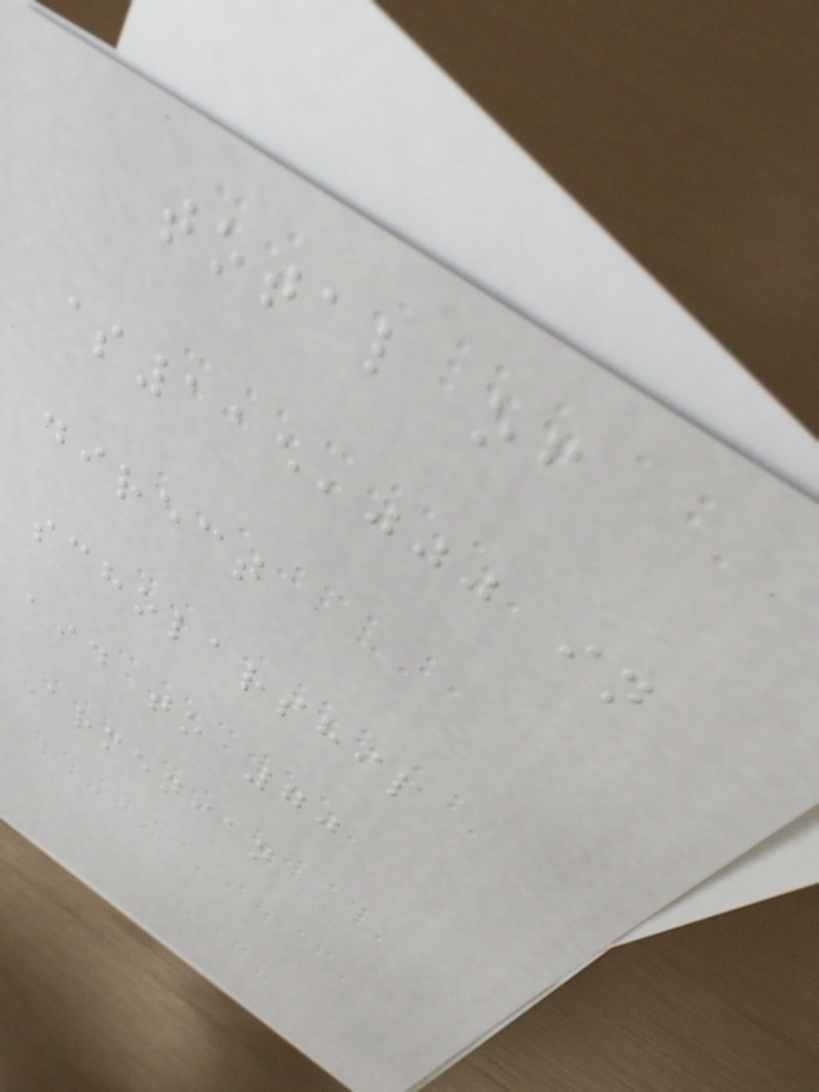total of
$115,000 in
direct
scholarship
aid to 70
Armenian
